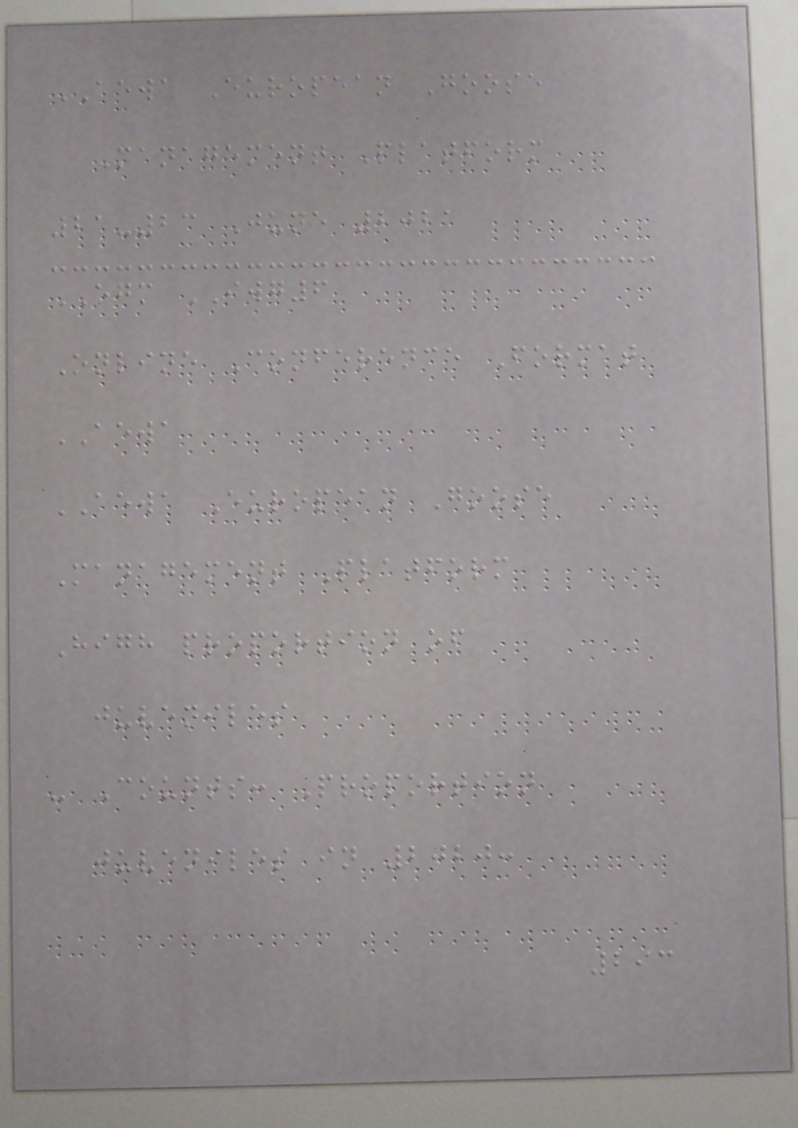AEWA European Goose
Management Platform
21-23 June 2021
EGM IWG6
Online Conference Format
AEWA
AEWA European Goose
Management Platform
High proportion of
juveniles
- Counts: Proportion
juveniles in 2020:
293
